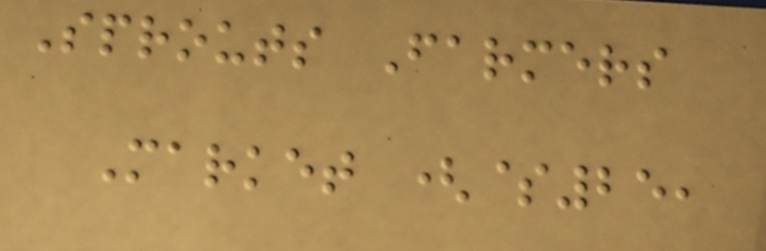Sprouts Farmers
Market ($25,
